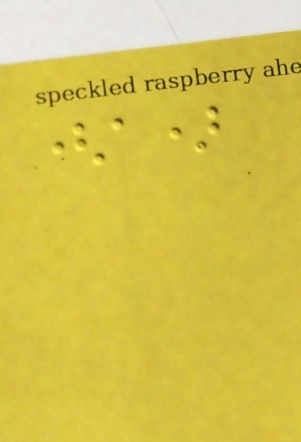(a)
